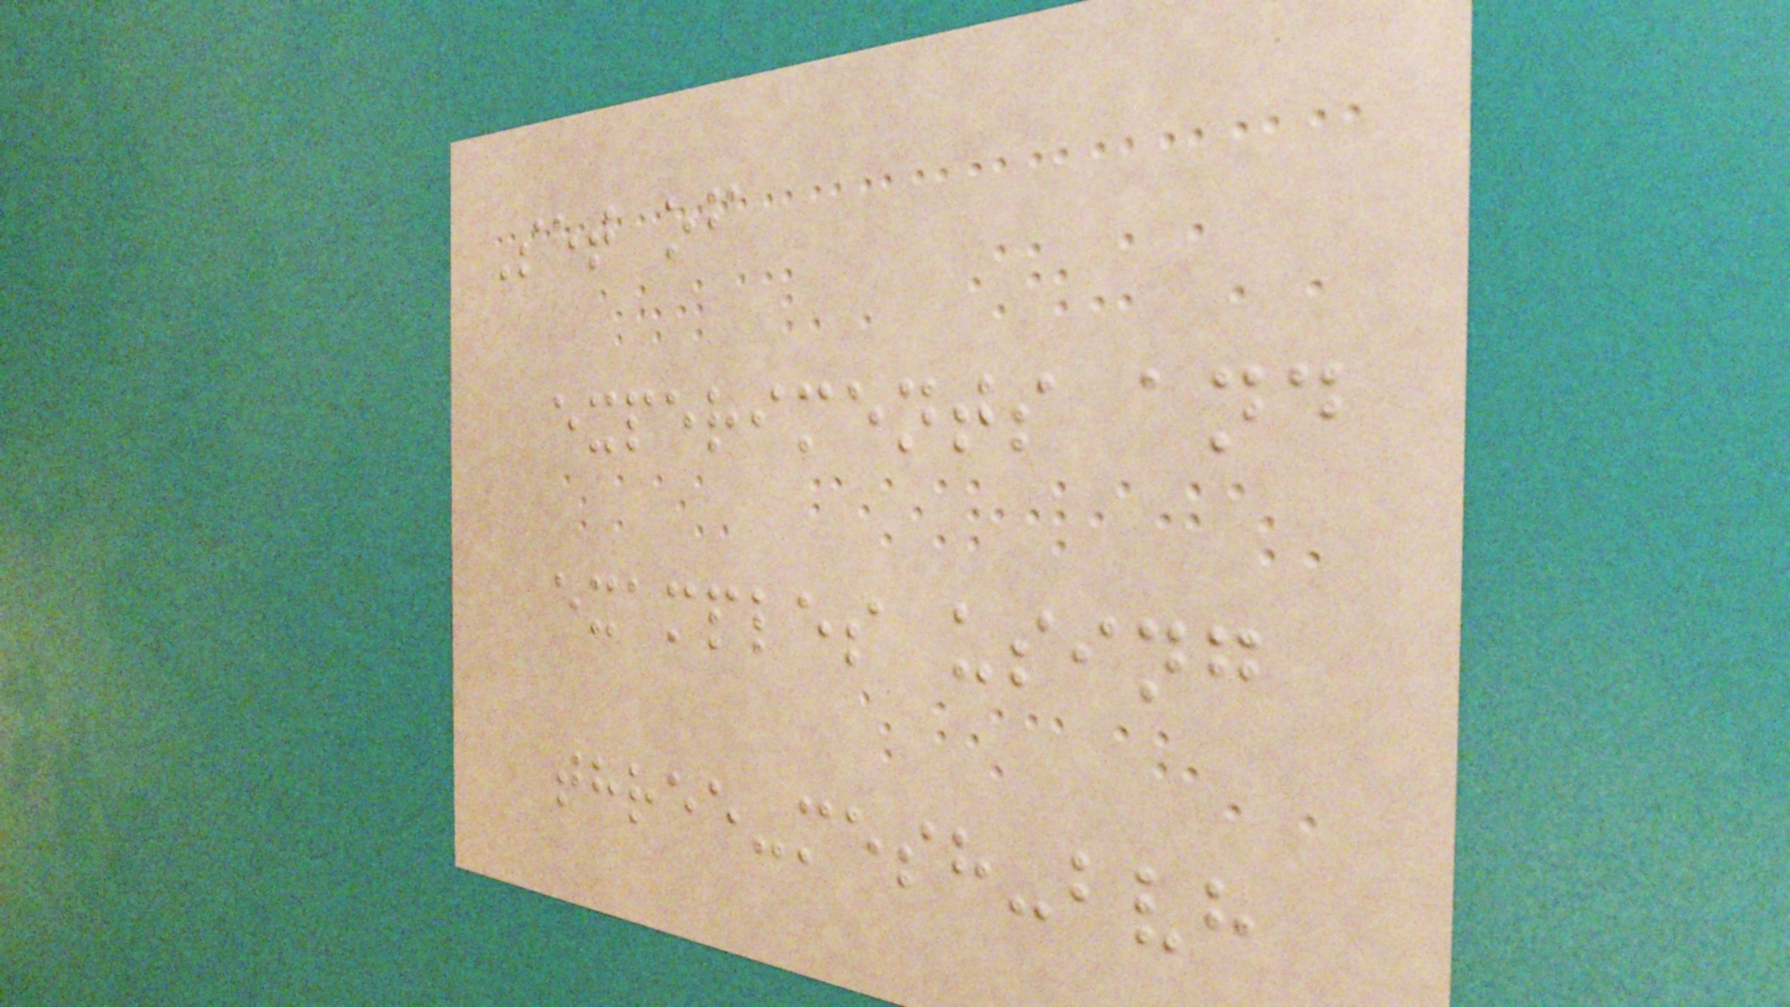Set of
experiments and
examples using
three-mesh-bvh
